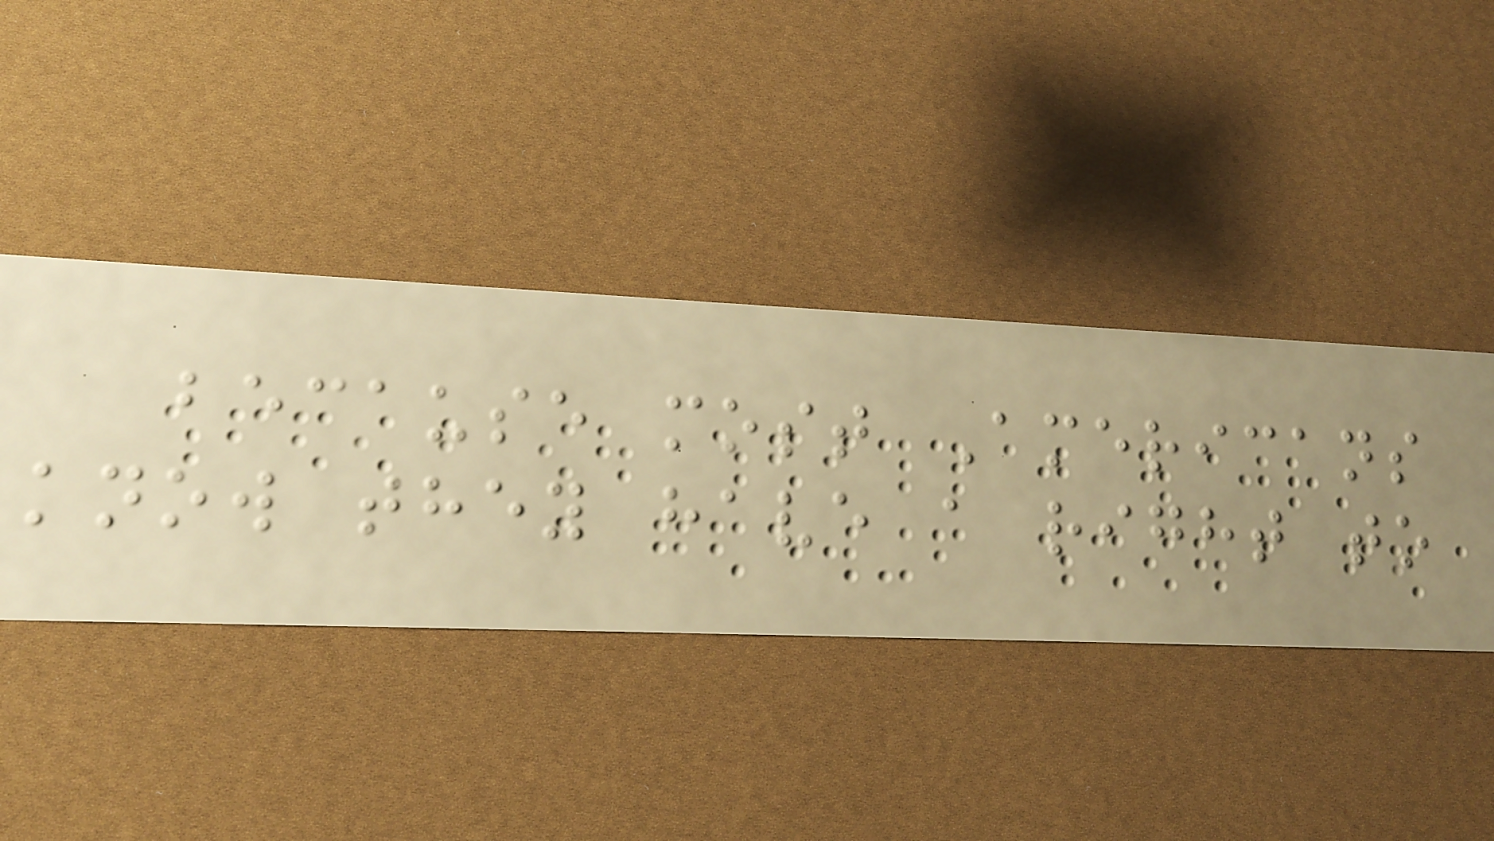because most Americans
know they have a right to
